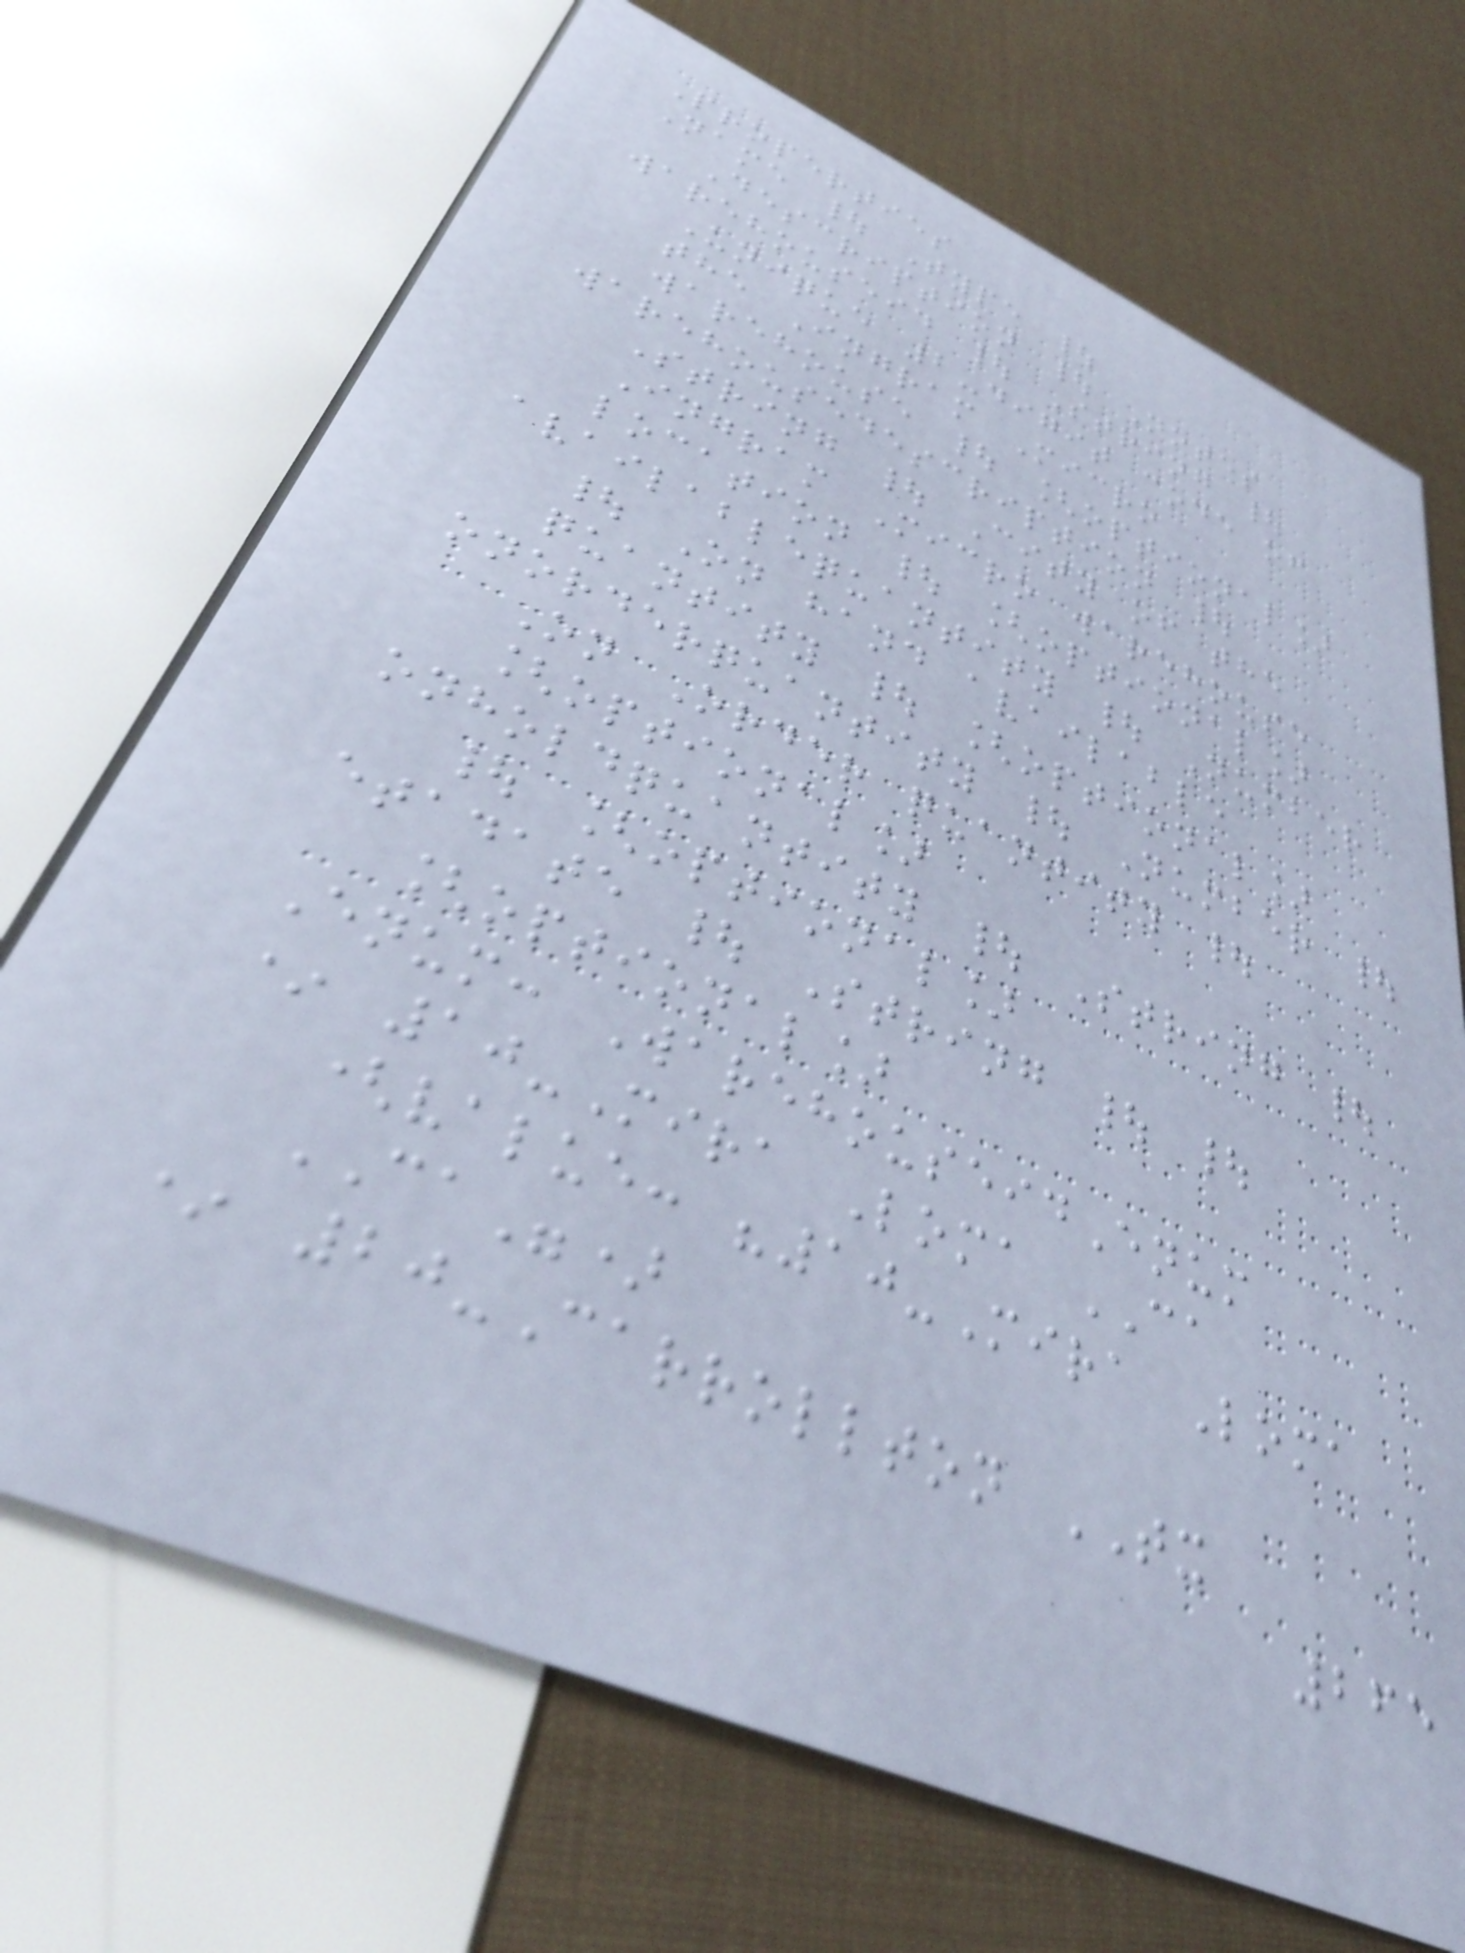Properties
Name | Type |
Description | Notes
warehouseid | String |
Unique 2-digit code of
the Ingram Micro
warehouse | [optional]
warehousedescription |
String | City of the
Ingram Micro warehouse
location | [optional]
availablequantity | Number
| On hand available
quantity | [optional]
onorderquantity | Number |
On Order quantity |
[optional]
onholdquantity | String |
| [optional]
etadate | String | |
[optional]
Enum: WarehouseidEnum
* 10-Mira Loma CA
(value: "10-Mira Loma
CA")
* 20-Carrollton TX
265
